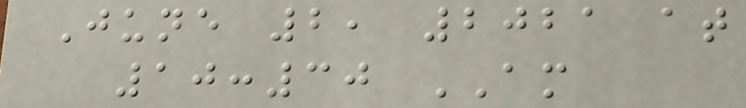June 2, 2021 at
10:30 AM
